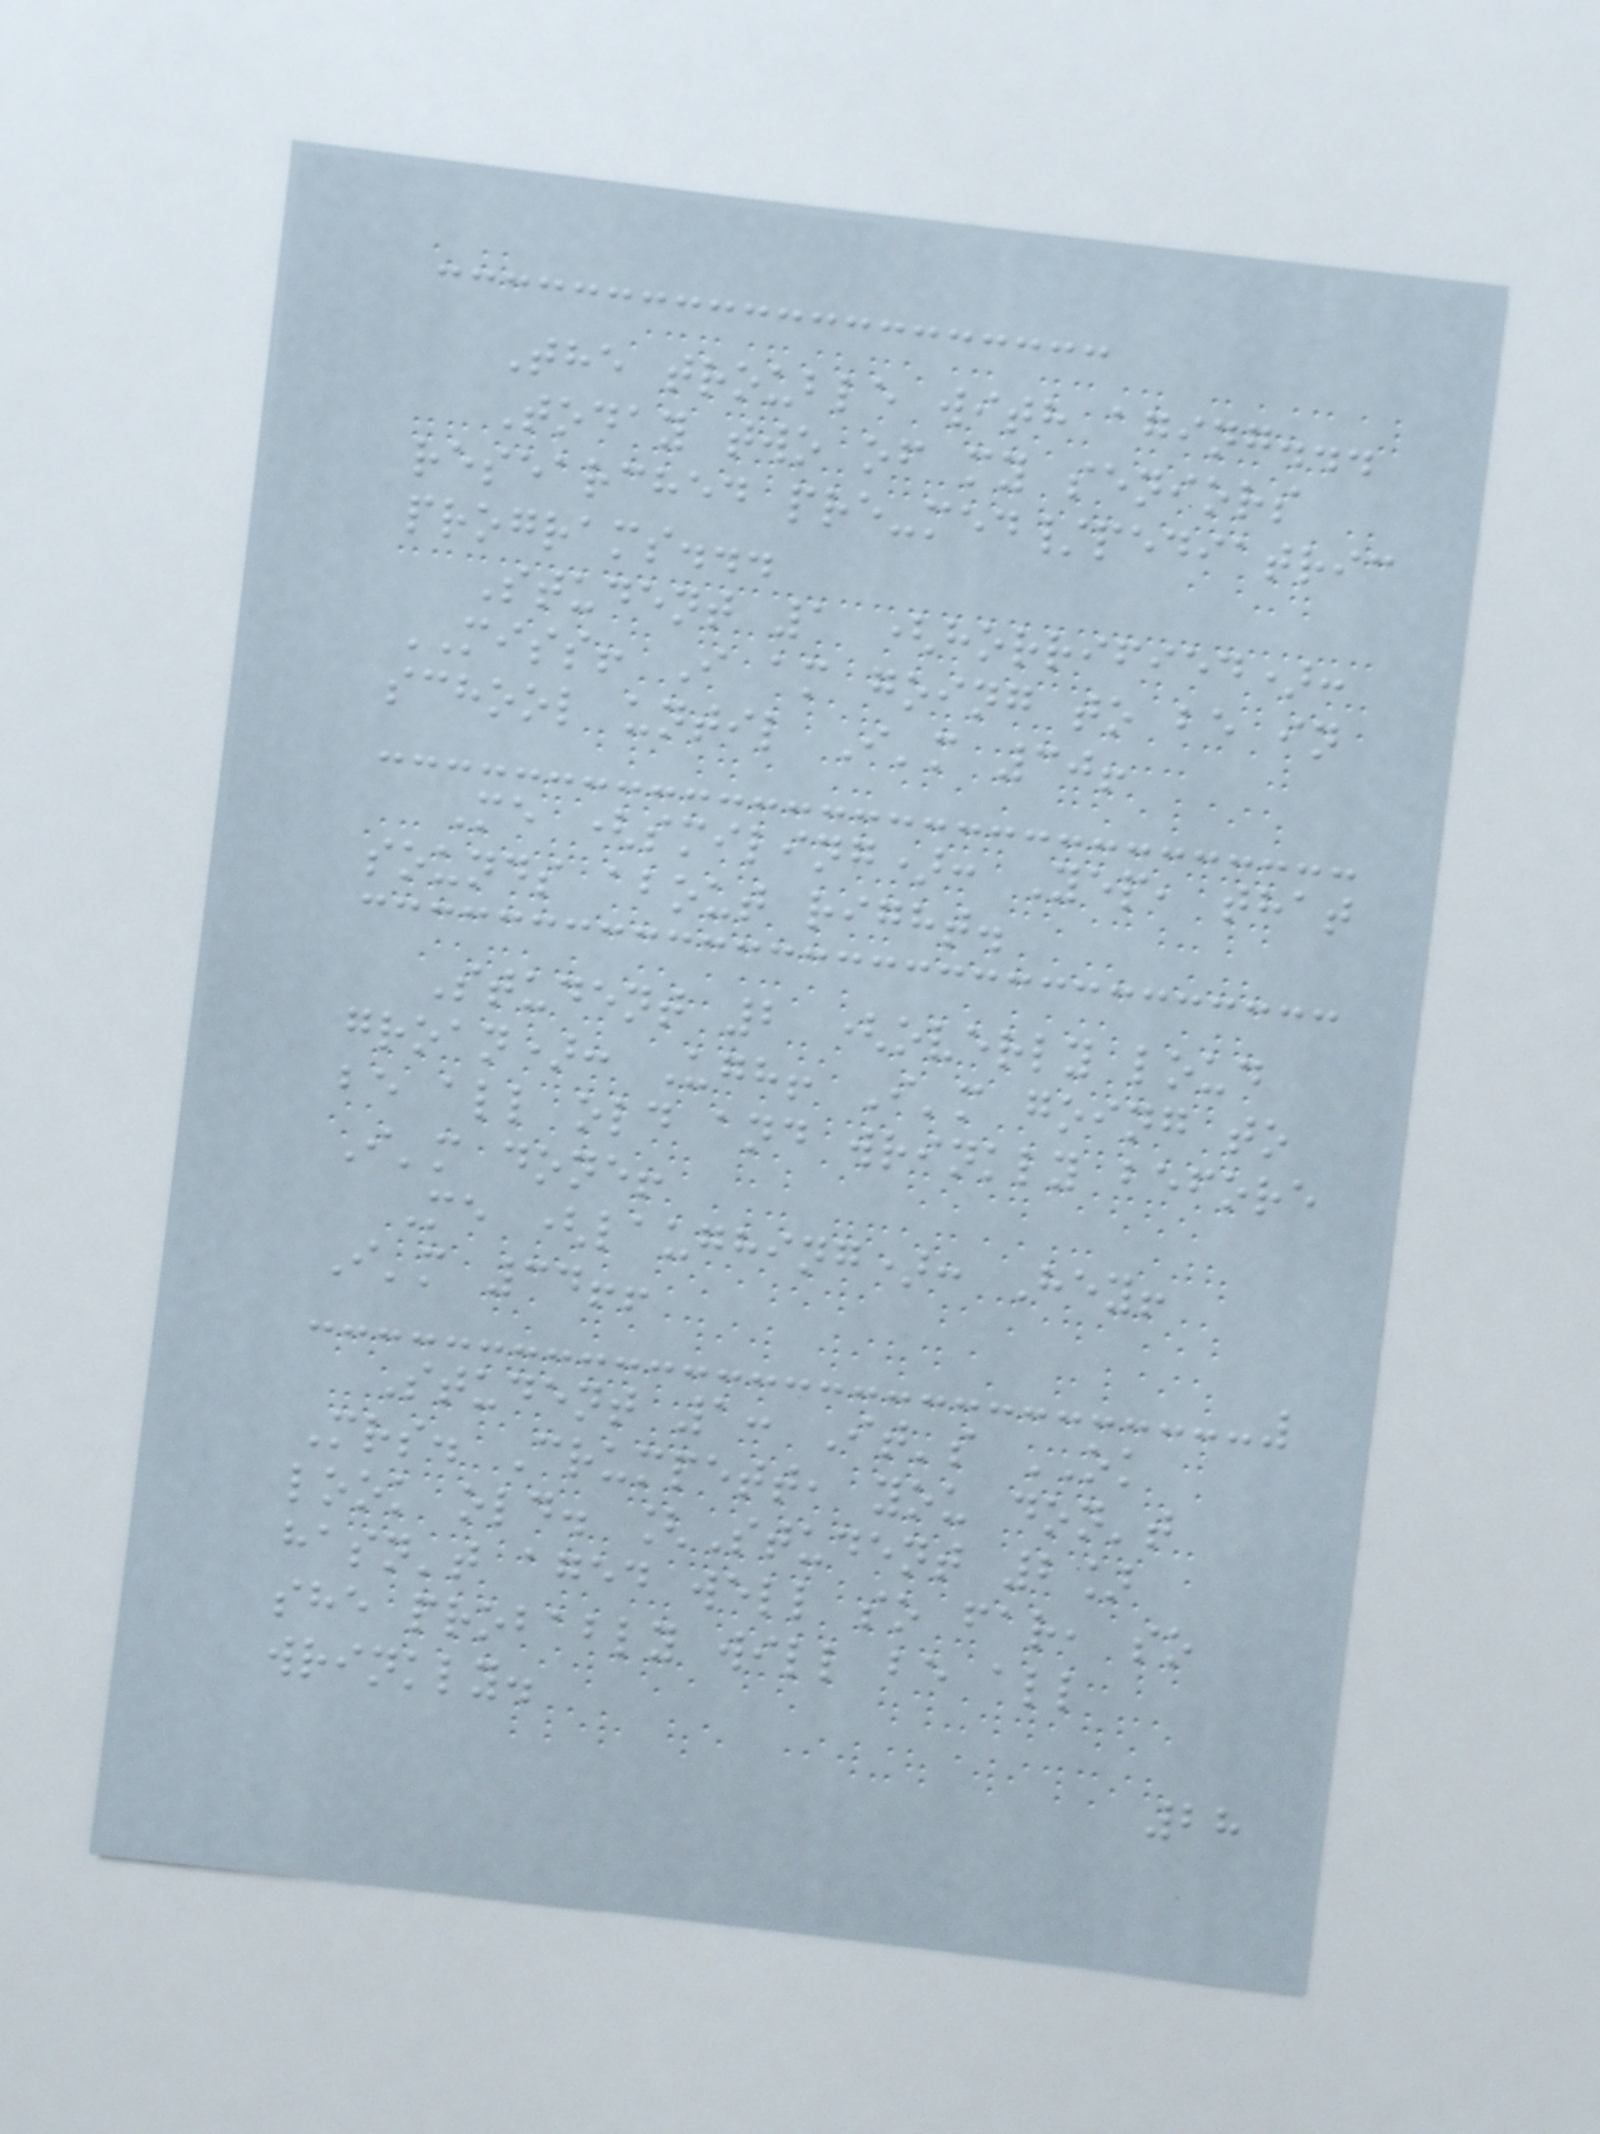The trouble with aging...
Today two of my seniors
researched pre-med/pediatric
programs...
Student 1 (horrified):
MISS! I am going to be in
school until I'm 30!
Me (smiling): Yep, that
sounds about right.
Student 2 (overly loud
groan): Ugh! I'm going to
be all old and wrinkly before
I'm done!
Me (laughing): Hey!
I'm 34!!
Student 1: It's OK
Mrs. Crumpett, you don't
look old. [Student 2]
hasn't aged well so far, so
she probably will be all
wrinkly.
28
